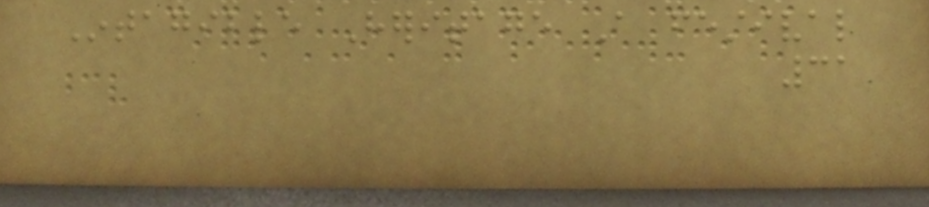Intagible Heritage A festival
31
